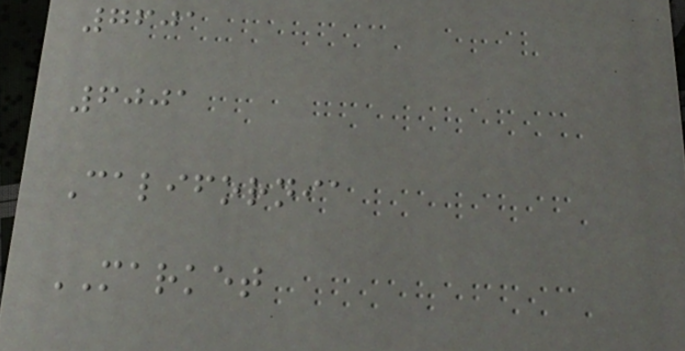7601
6001
California
MARKET
